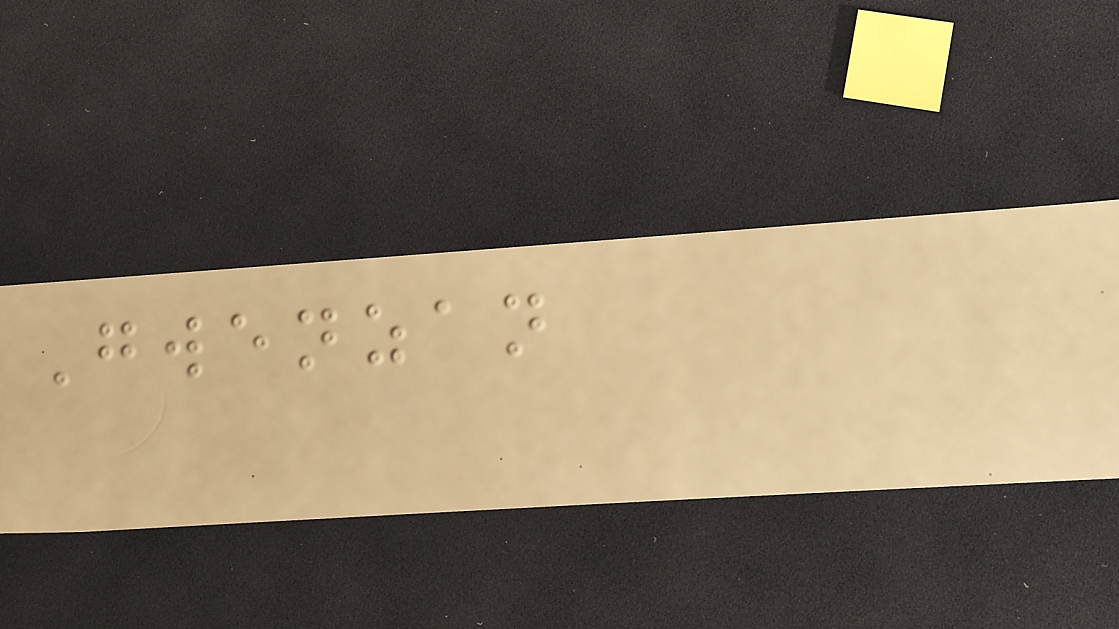Gwenzan
